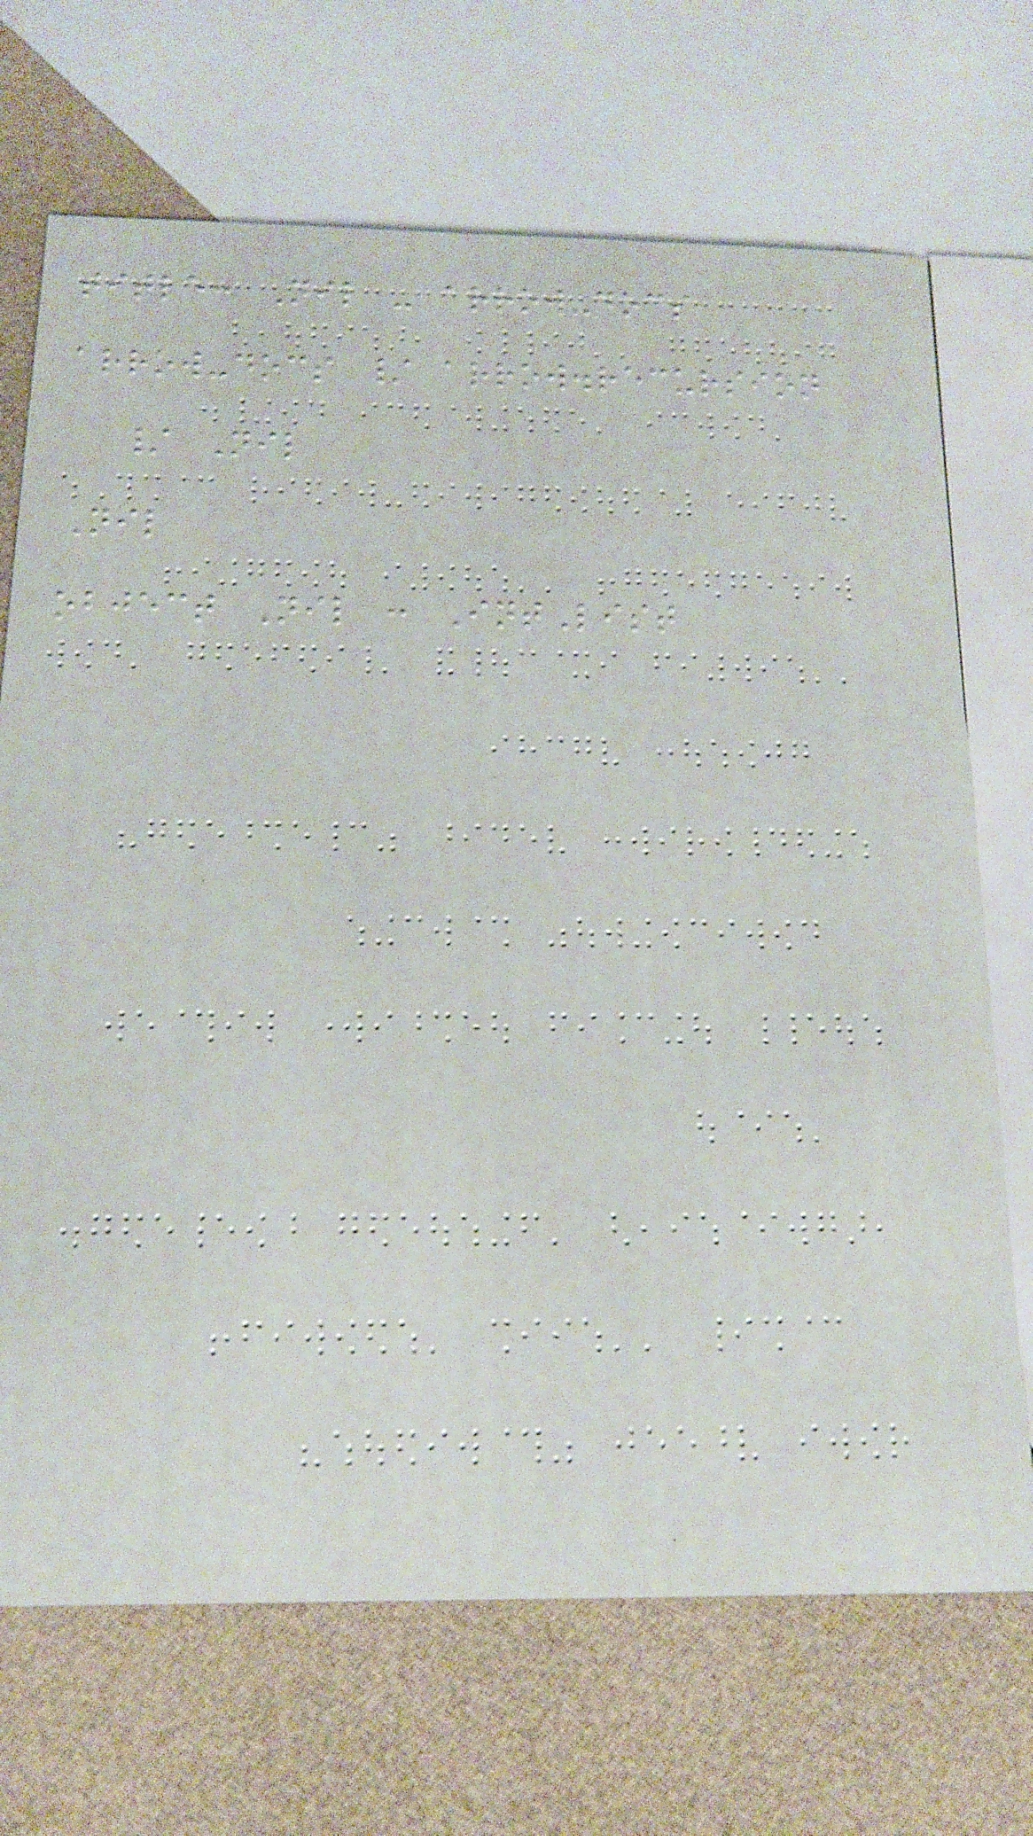title: Nil - arrow-docs
arrow-docs / arrow.recursion
/ Nil
Nil
object Nil : IntList
